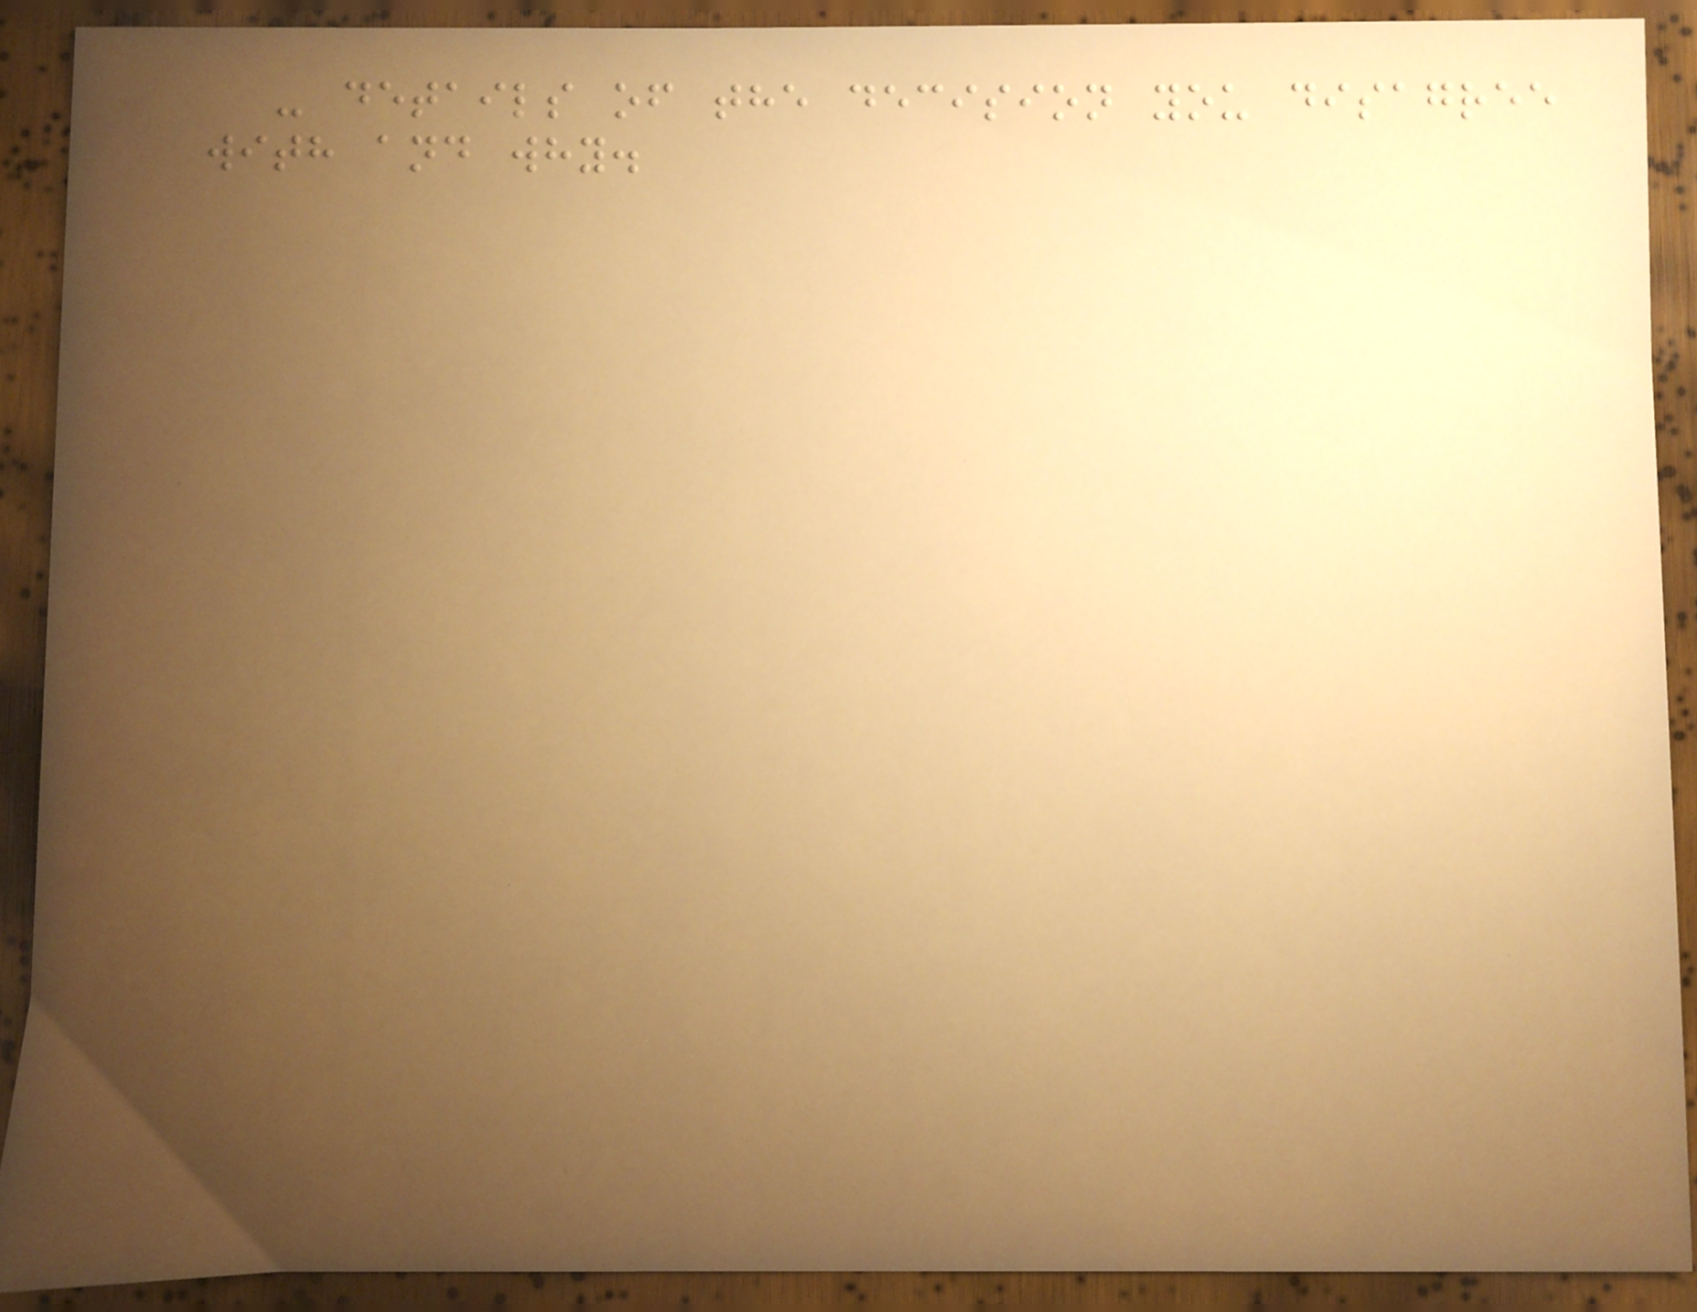- details of the decision you disagree
with and why.
